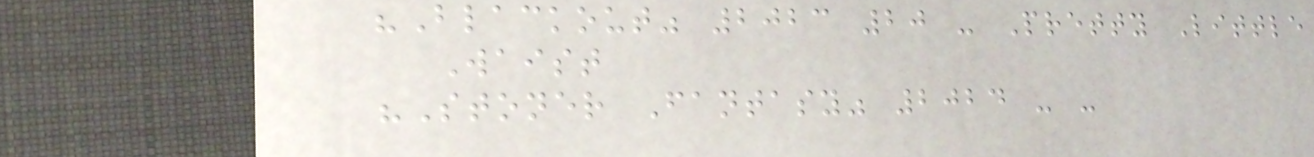"Blackout" 2023 20 - Pretty Little
Waist
"Stoner Fantasy" 2024 - -
